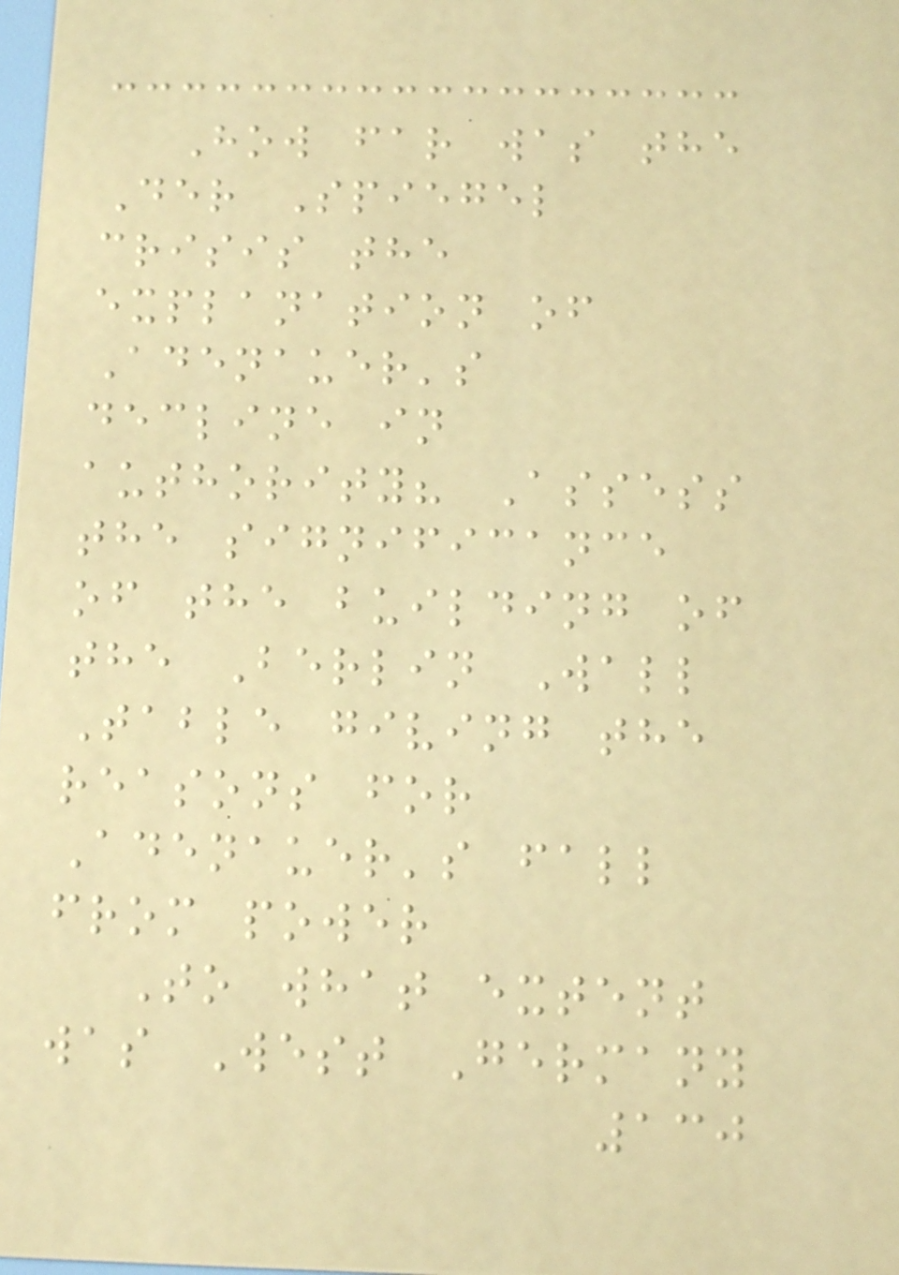How far was the
Der Spiegel
crisis the
explanation of
Adenauer's
decline in
authority? Assess
the significance
of the building of
the Berlin Wall
Table giving the
reasons for
Adenauer's fall
from power
To what extent
was West Germany
130
